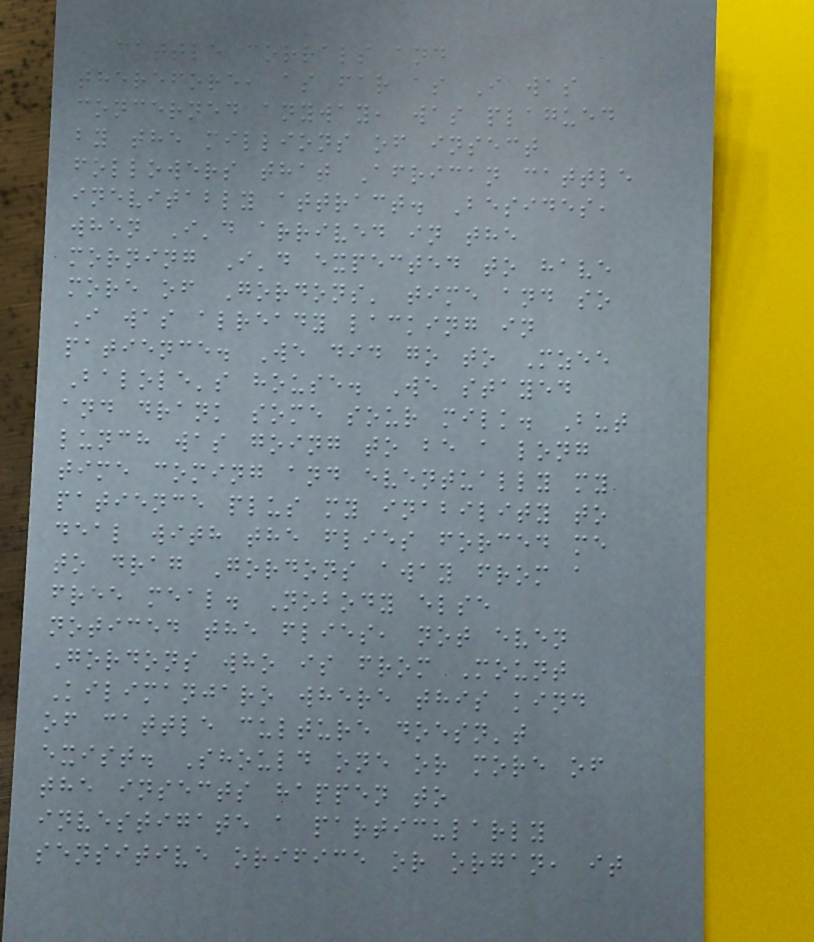cattle corrals and
therefore, as far as I was
concerned anyway, was plagued
by the millions of insect
followers that African cattle
inevitably attract. Besides,
when I'd arrived in the
morning I'd expected to have
more of Gordons' time and so
I was already lacking in
patience. We did go to Mzee
Balole's house. We stayed
and drank some sour milk. But
lunch was going to be a long
time coming and eventually my
patience plus my inability to
deal with the flies forced me
to drag Gordons away from a
free meal. Nobody else
noticed the flies, not even
Gordons who is from Mount
Kilimanjaro where this kind
of cattle culture doesn't
exist. Should one or more of
the insects happen to
investigate a particularly
sensitive orifice or organ, it
